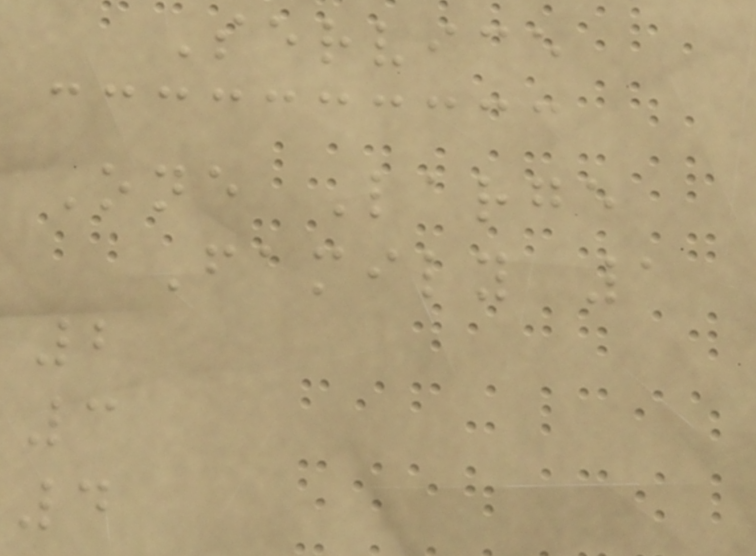Service
One Large
Family 1
2
3
4
